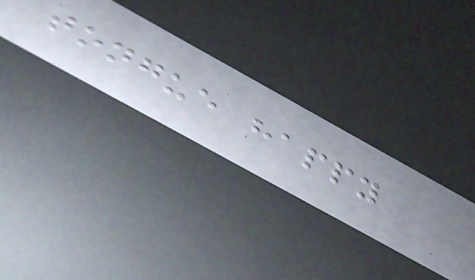tongue happy
